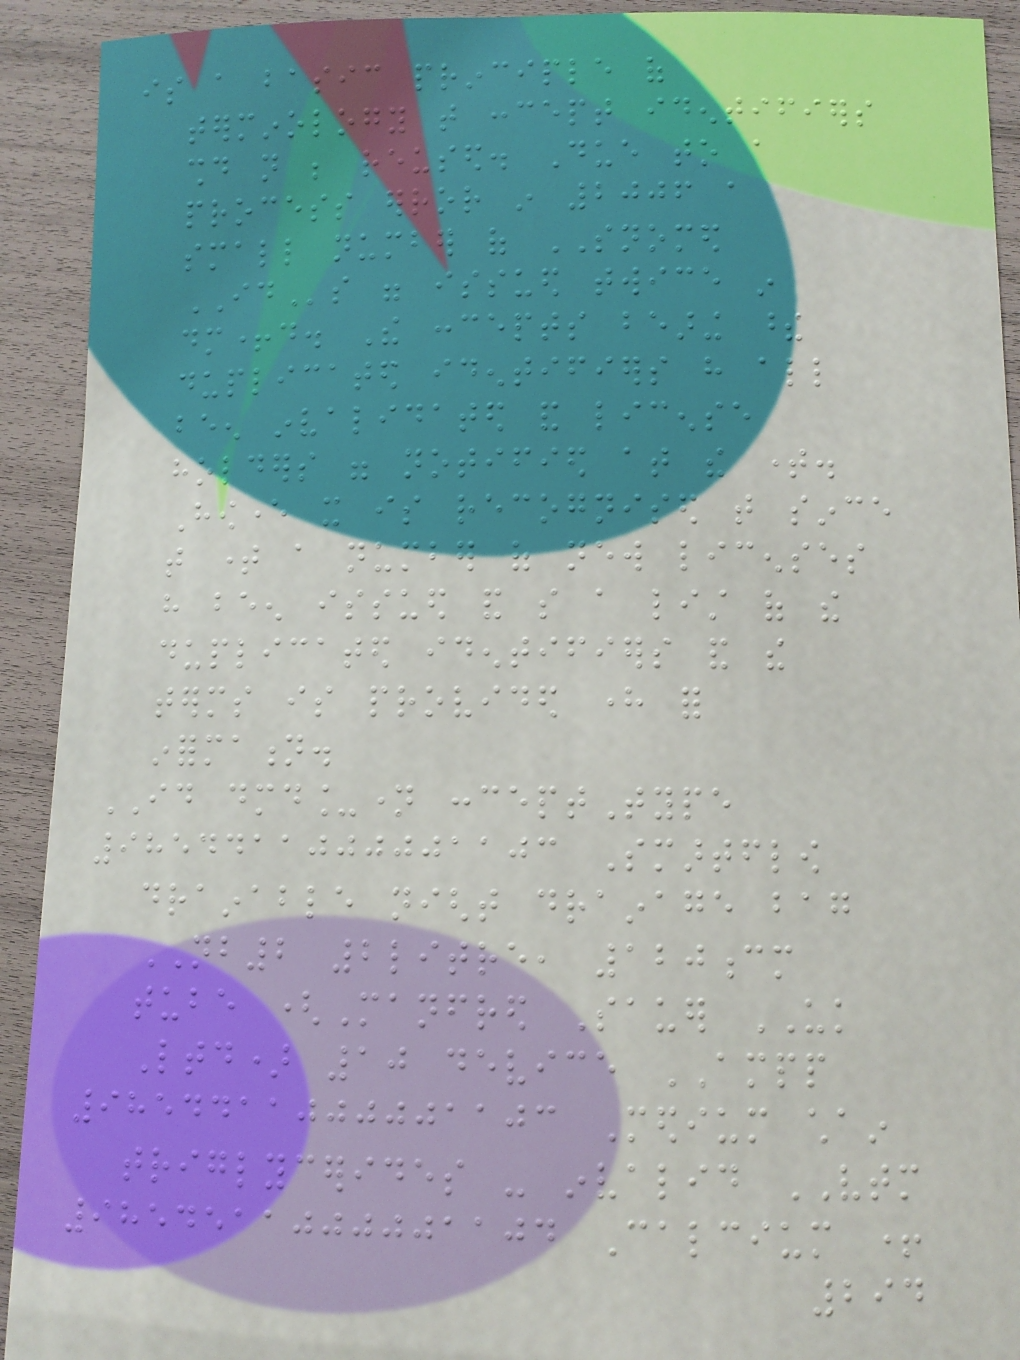is a basic principle of
terminology that concept identifiers
should not be reused. Due to a
process error in 2006 a
small number of SNOMED
IDs were issued twice in
dm+d. The concepts bearing these
duplicated identifiers have all
been invalidated and license
holders were notified at the time.
However it is recognised that since
that time a number of new licenses
have been issued and so a list of the
duplicated identifiers and the
terms is provided here for
information.
ID dmd_name conceptType
9854411000001103 Smartflow
drainable night drainage bag
NB2 2litre, 120cm
tube (Manfred Sauer UK
Ltd) 10 device AMPP
9854411000001103 Medium chain
triglycerides - invalid VTM
9854511000001104 Calcium +
294
